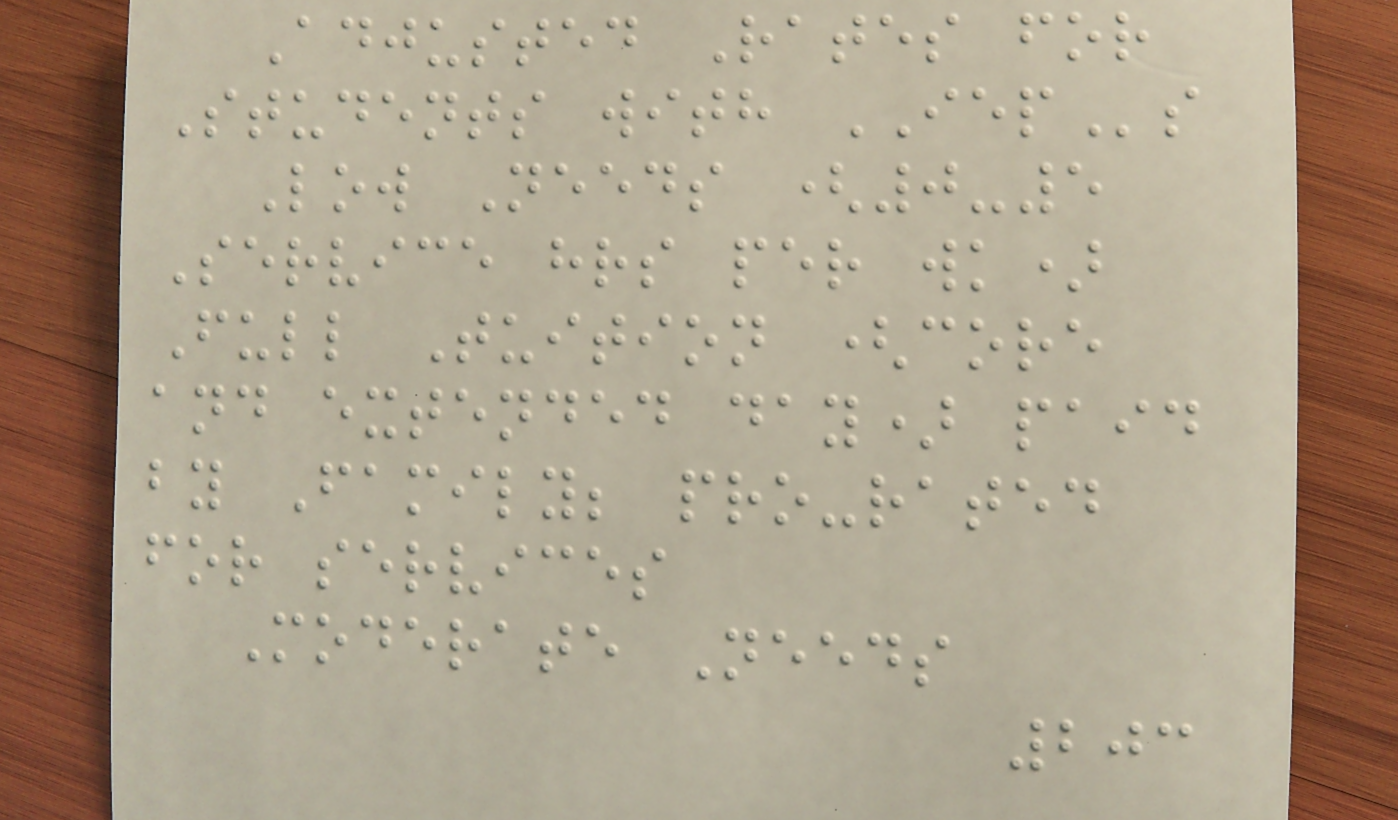Adjusted Rates for
Students with IEPs
Low Needs (0-5
Service hrs per wk)
Full Tuition (core
and extended day) paid
by Family; pro-rated
for services
Moderate Needs
203
